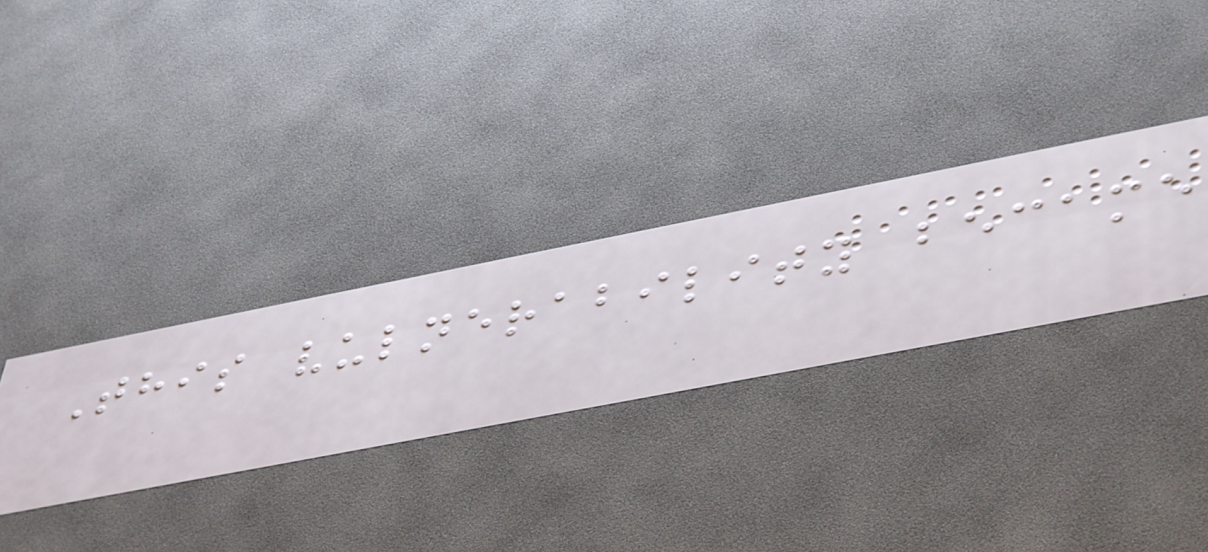This vulnerability became
